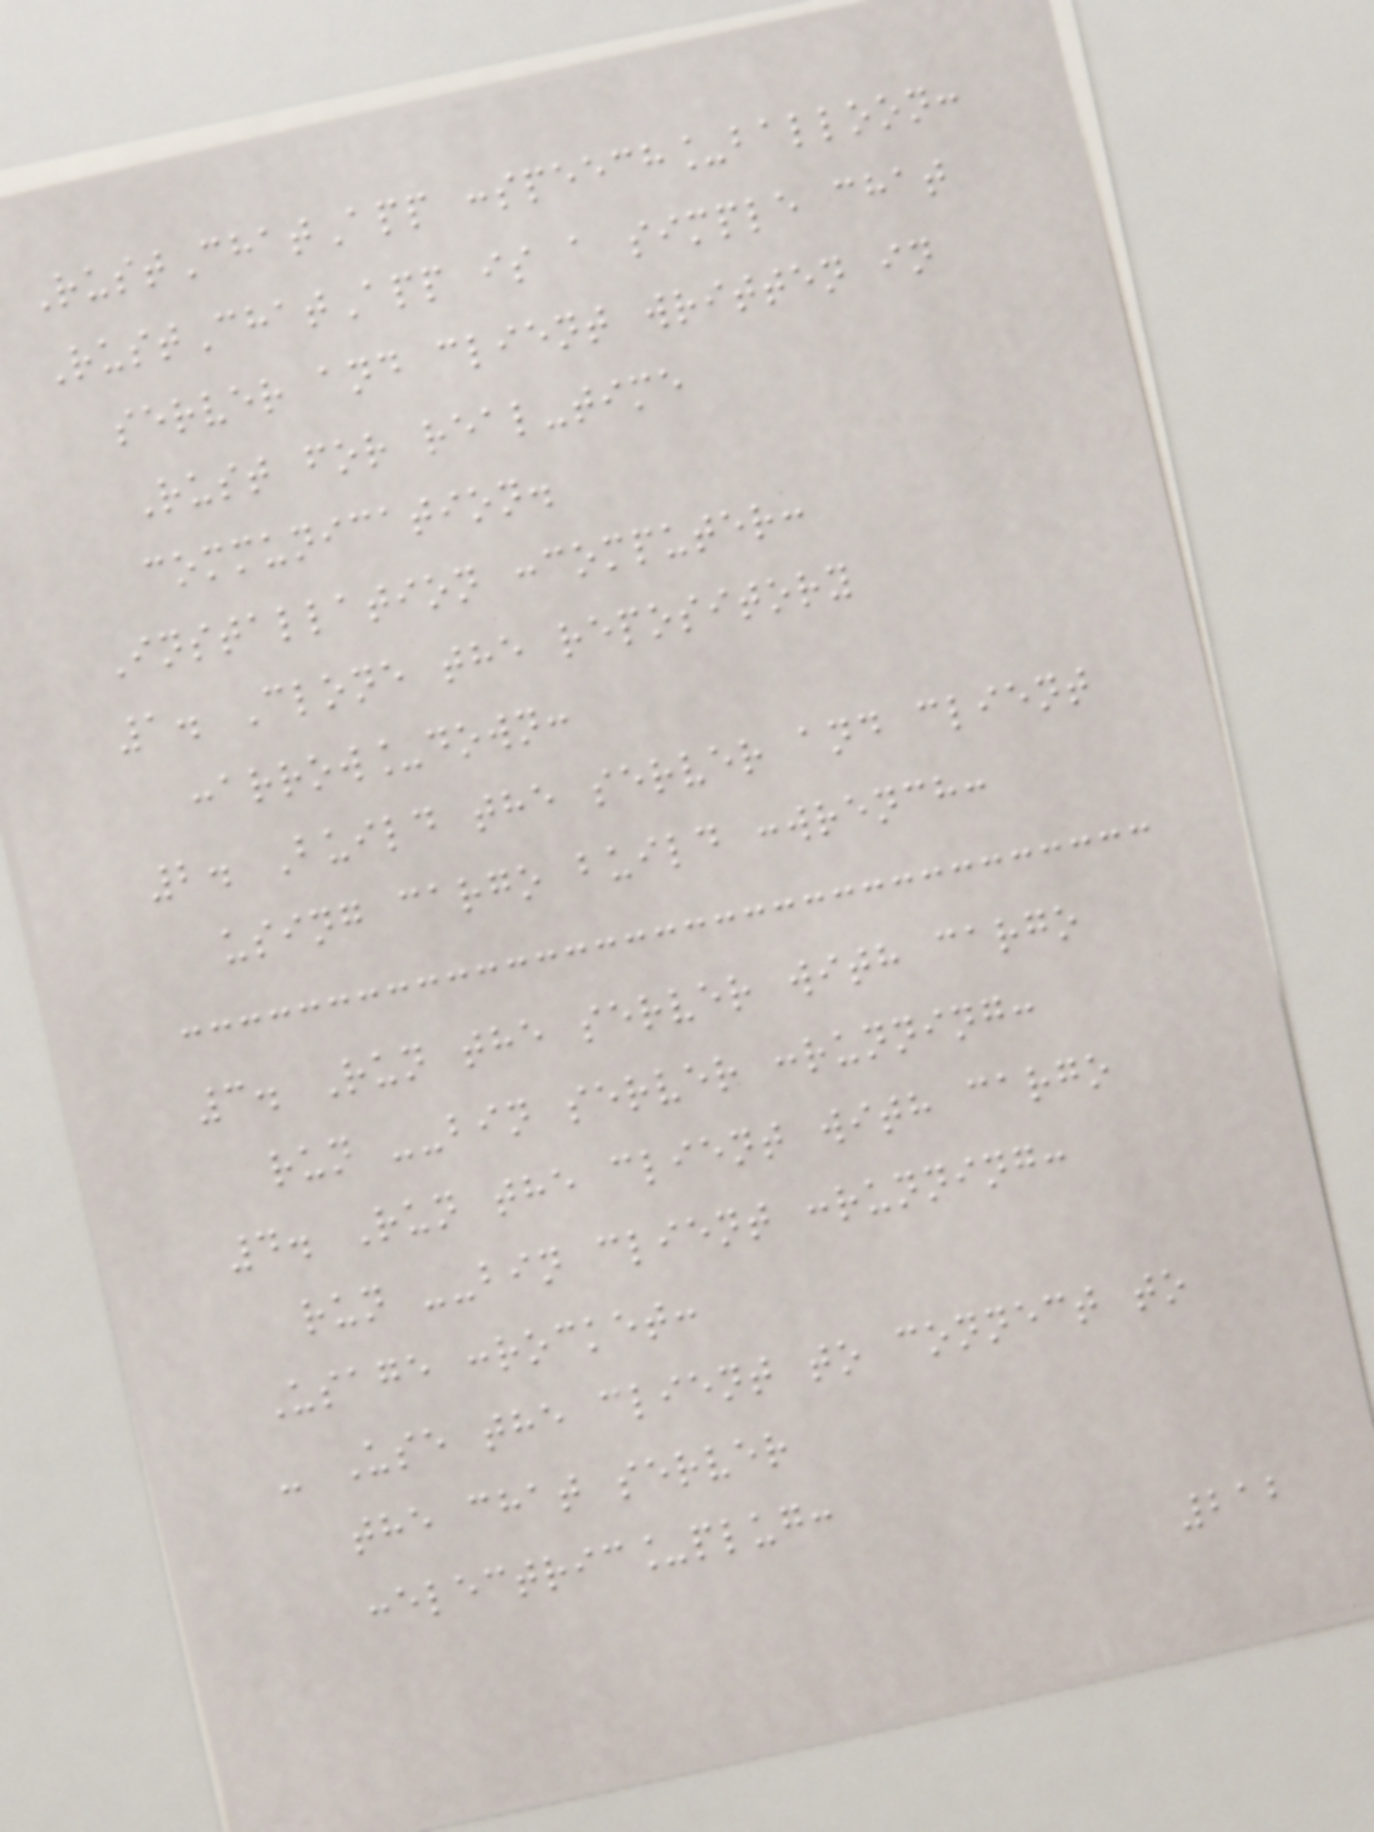RustChatApp :speech_balloon:
RustChatApp is a simple chat
server and client written in
Rust for real-time
communication.
Installation :computer:
1. Clone the repository
:arrow_down:
2. Build the server and client
using cargo build :wrench:
3. Run the server with cargo
run --bin server :running:
4. Run the client with cargo
run --bin client :running:
Usage :rocket:
- Use the client to connect to
the chat server
:electric_plug:
212
